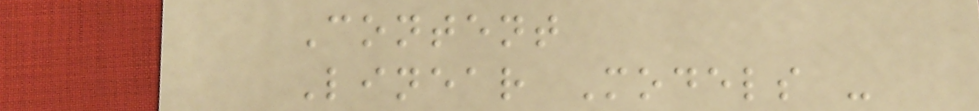Content
Linear Models -
